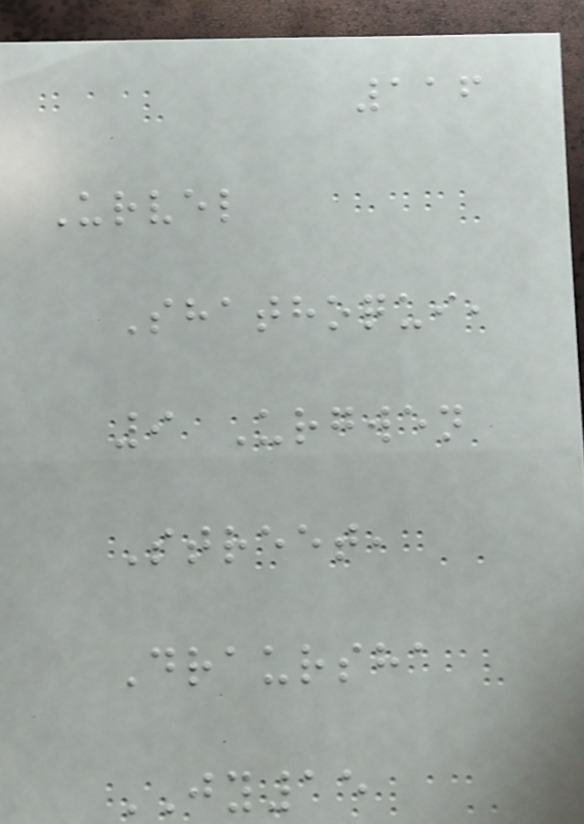116
Urvel
Shathoqui,
9 Urgwen
Street,
Draursha
JY15
